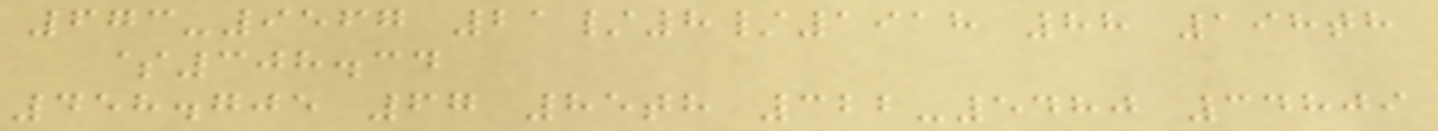673-9567 21/8/1918 88 198th
$308.34
458.705 67 85th 322-5480 34809
